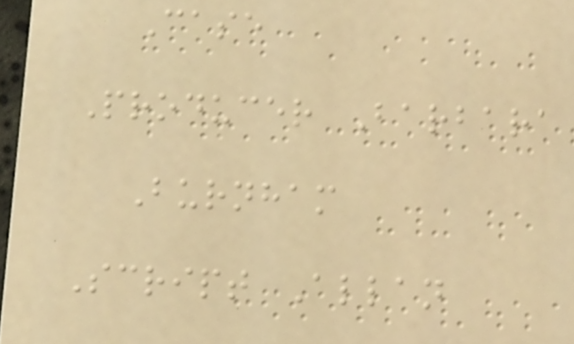Case
Producer Barbara
Burnham
Script Allan
